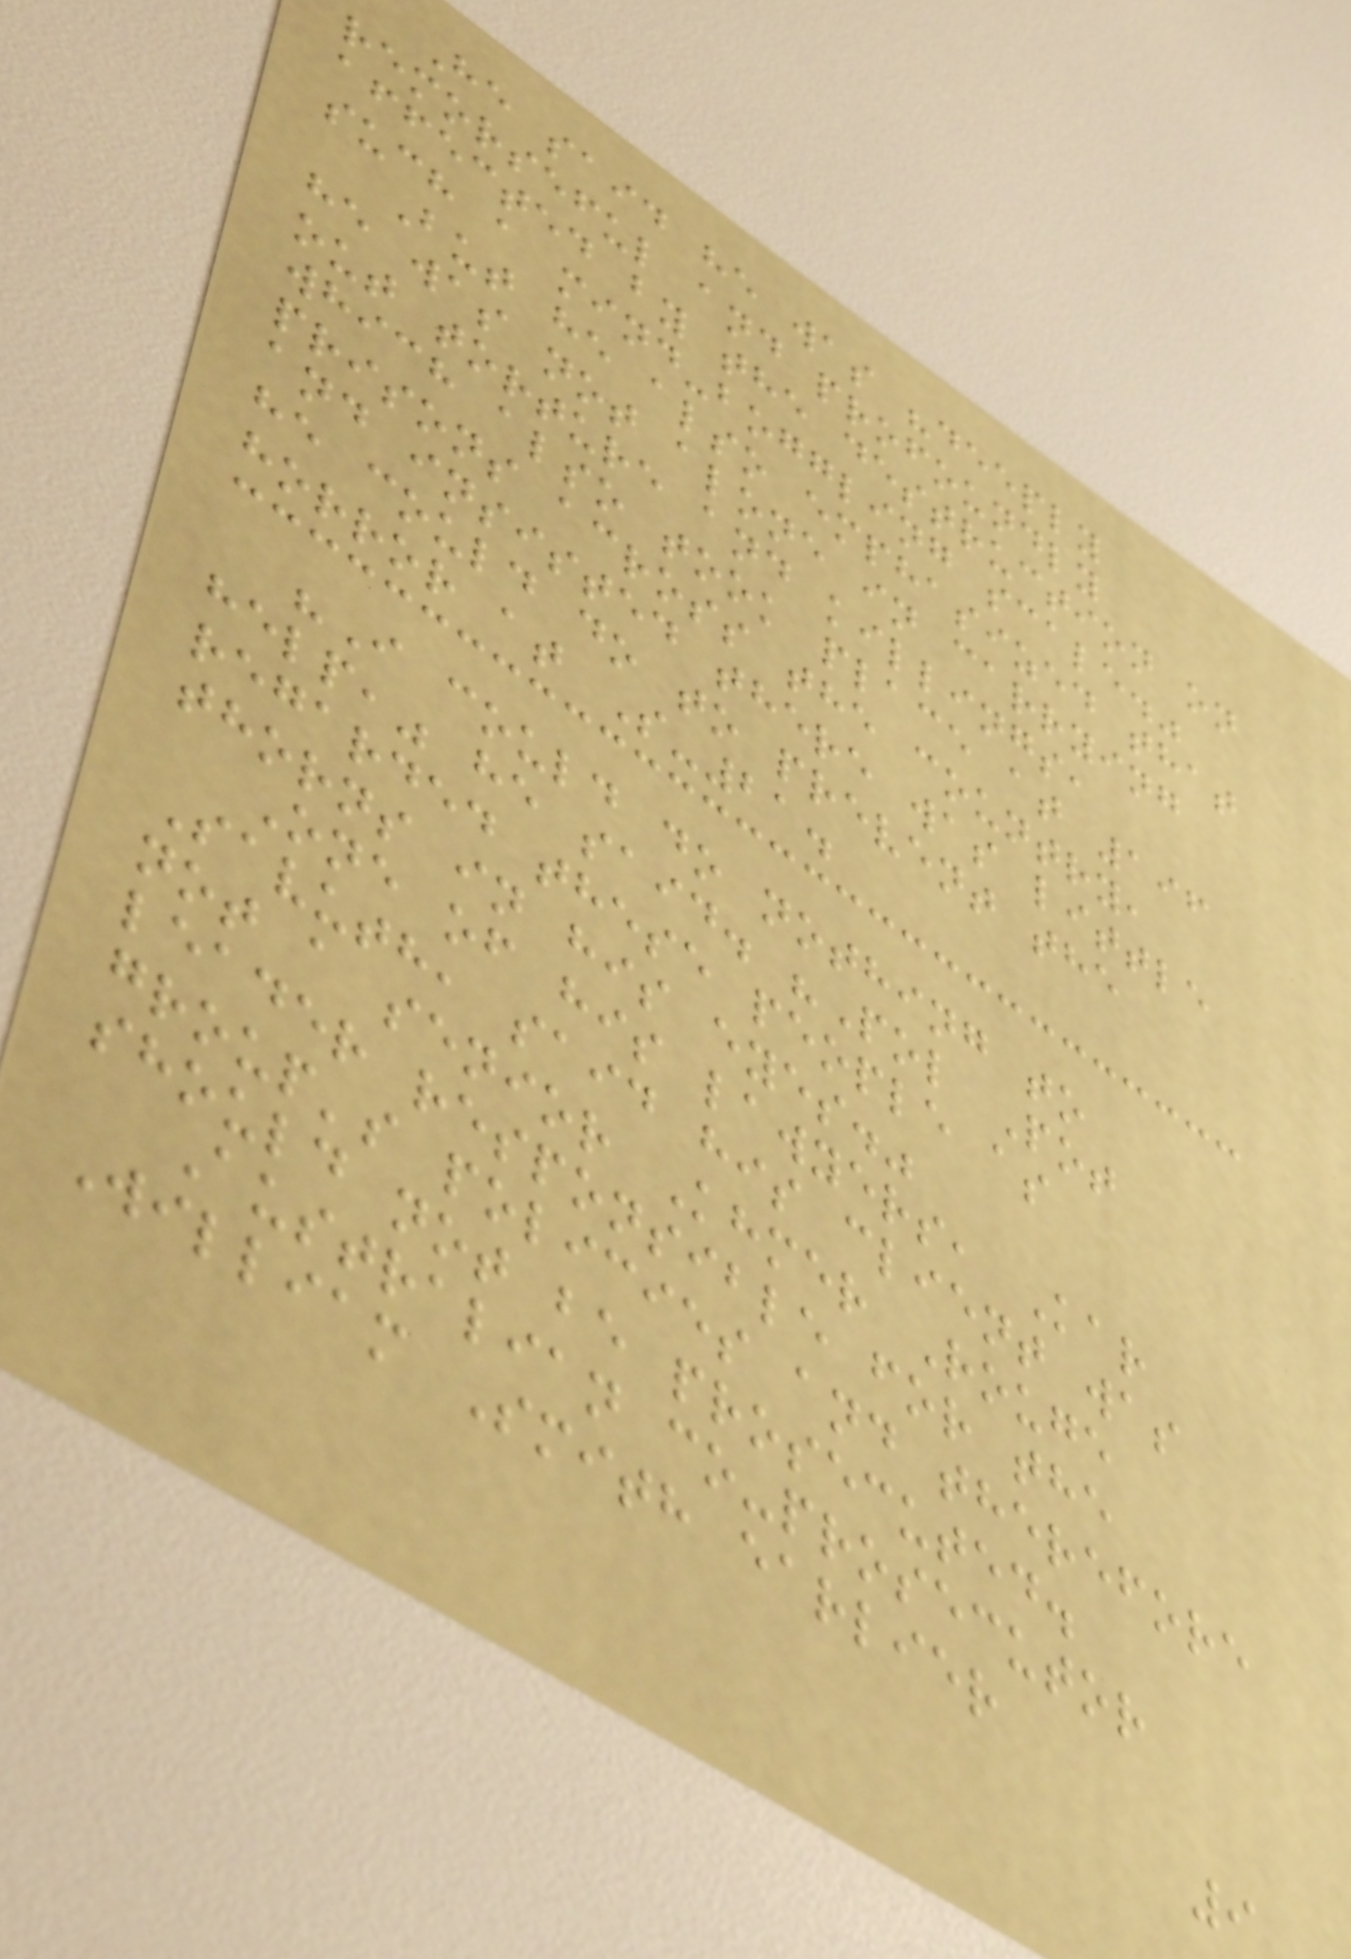He said he was "deeply
remorseful and profoundly
affected by the destruction on
such a mind-boggling scale."
But he also emphasized that
he was not alone in carrying
out torture and killings,
which also took place at 196
prisons across the country,
and insisted there was little
he could do to prevent the
horror at S-21.
"I could do nothing to
help," he said. "Pol Pot
regarded these people as
thorns in his eyes."
One of his lawyers, Kar
Savuth, said his client was
not a senior Khmer Rouge
leader responsible for the
group's policies and therefore
should not be prosecuted.
Australian co-prosecutor
William Smith earlier
9
